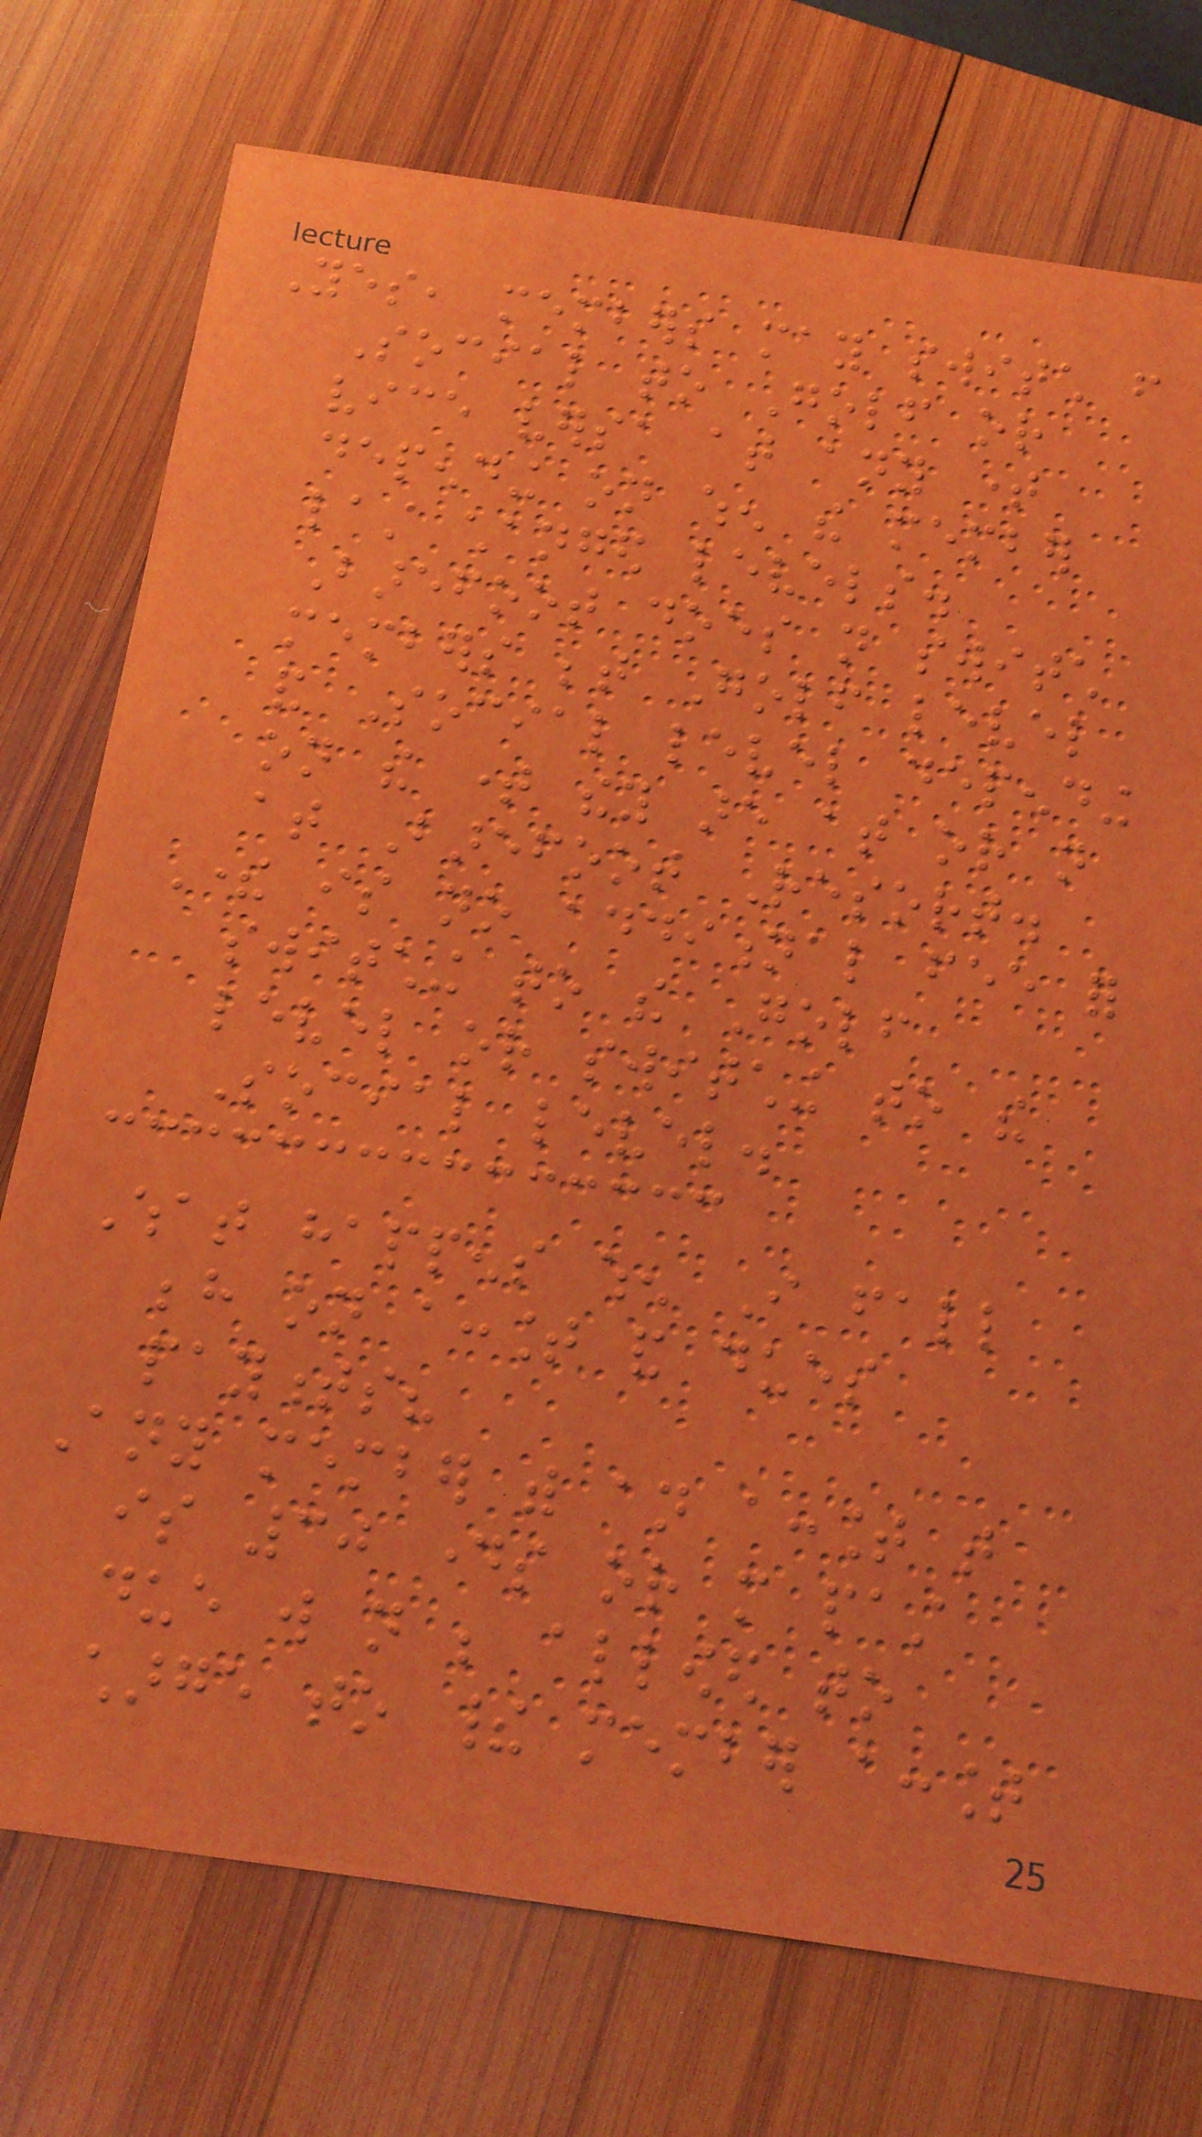Yes, members may switch from
Social to Golf or
vice versa at any time
depending on when the member
last changed levels.
Barefoot does not switch
members between Golf level
and Social level depending
on the time they are at or not
at Barefoot Resort.
There is no additional fee for
switching to the Golf
level or switching to the
Social level.
What happens when I fall
behind on account and dues
payments?
Any member with an account that
is 30 days or more past
due will not be allowed to
charge to their member account
